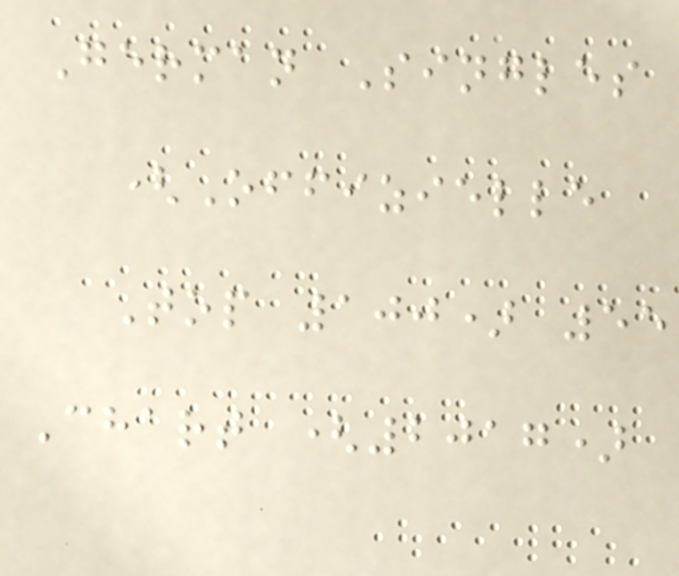German Singles
(Offizielle
Top 100) 55
Chart (2017)
